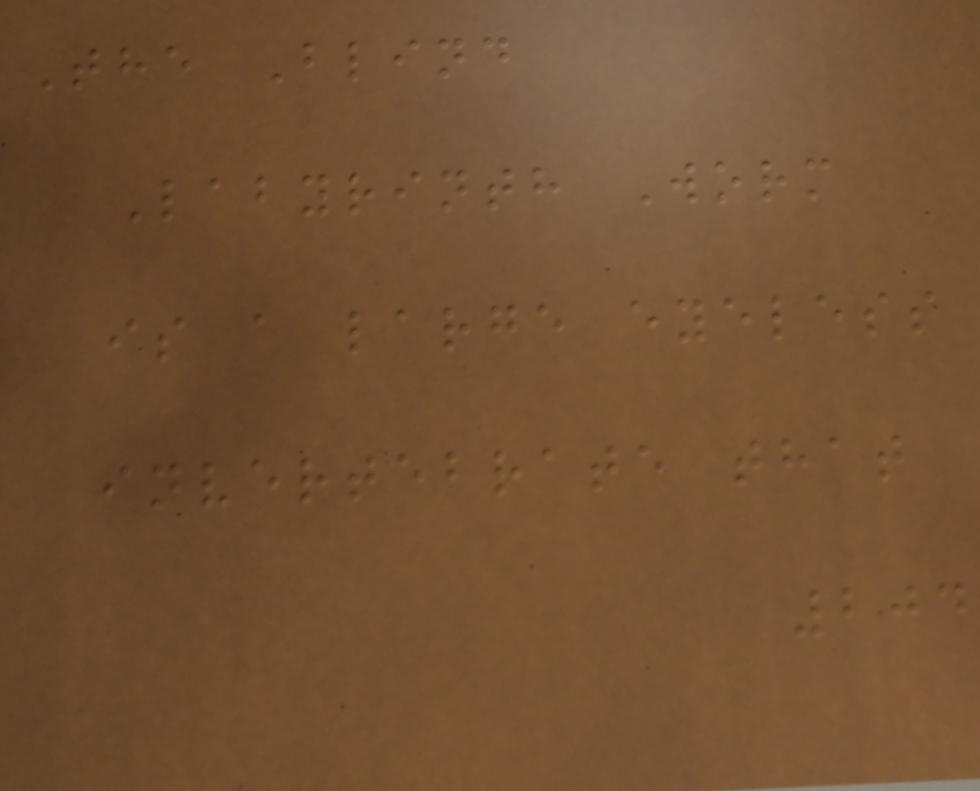The Blind
Labyrinth Worm
is a large eyeless
invertebrate that
204
